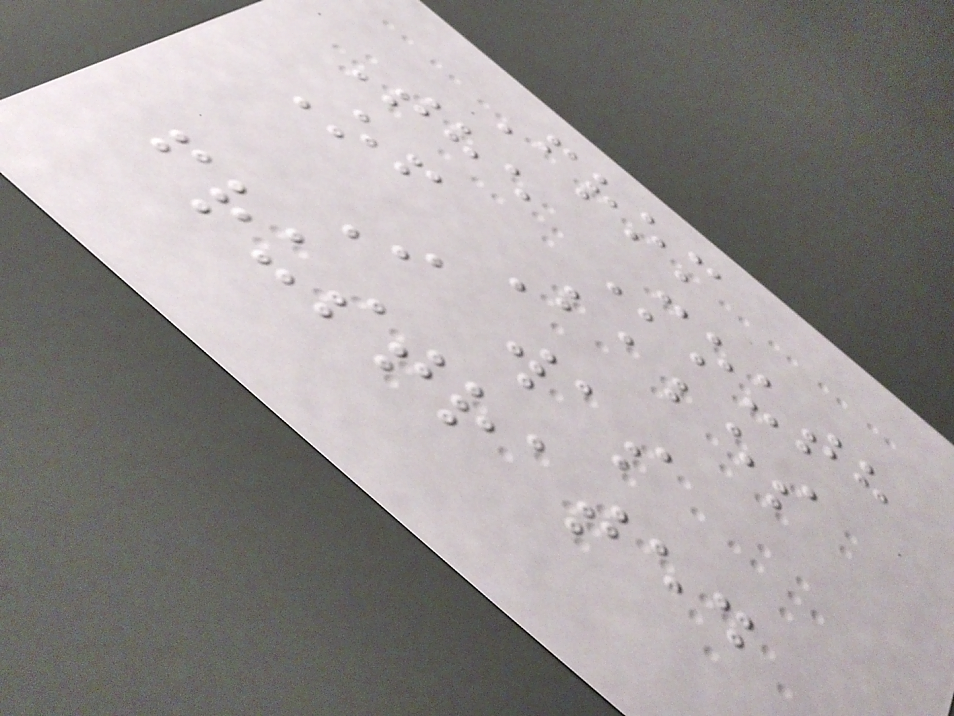From
The Mouth
Of Babes
I was
frustrated
